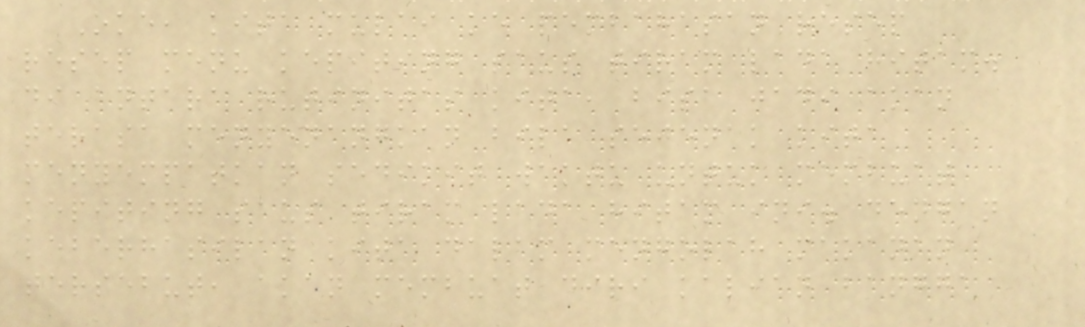Oke, kita mulai ke pembahasan resep
resep menu kepiting saus tiram lada hitam.
di antara rutinitas kita, bisa jadi akan
terasa menyenangkan bila sejenak kita
menyempatkan sedikit waktu untuk membuat
kepiting saus tiram lada hitam ini. dengan
keberhasilan kita dalam mengolah makanan
tersebut, akan membuat diri kalian bangga
